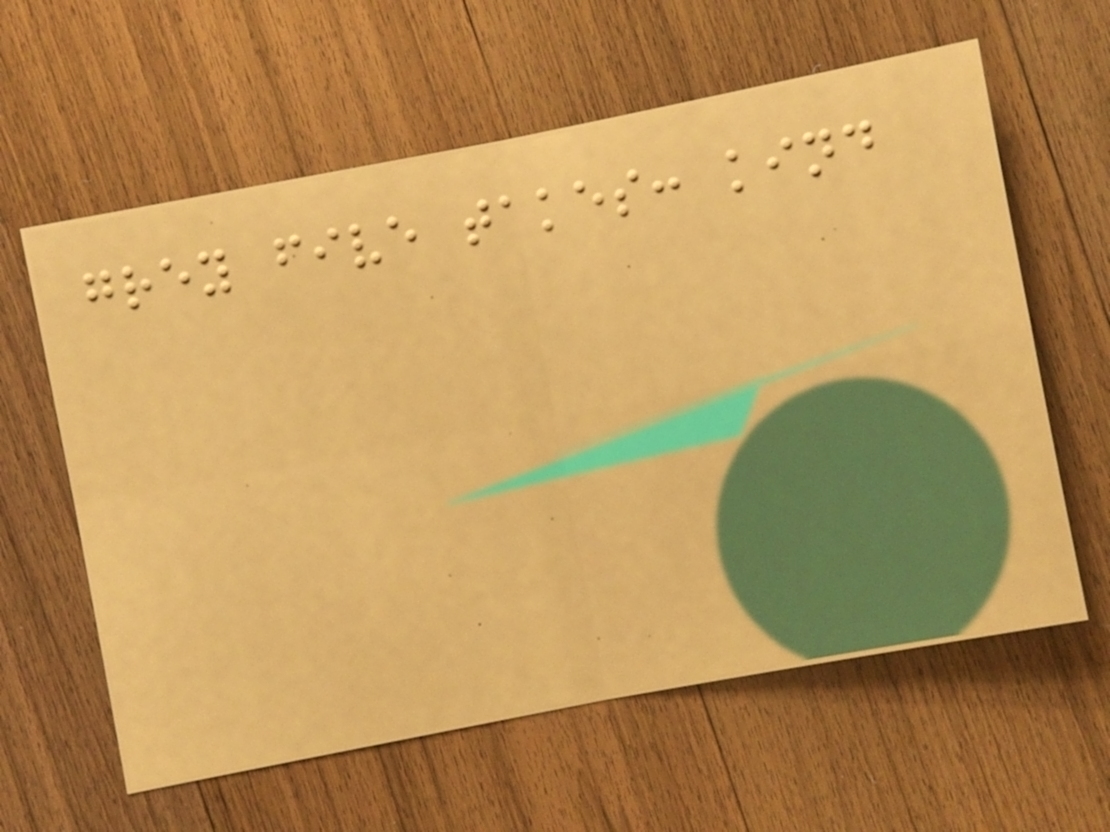grey five takes: kind
